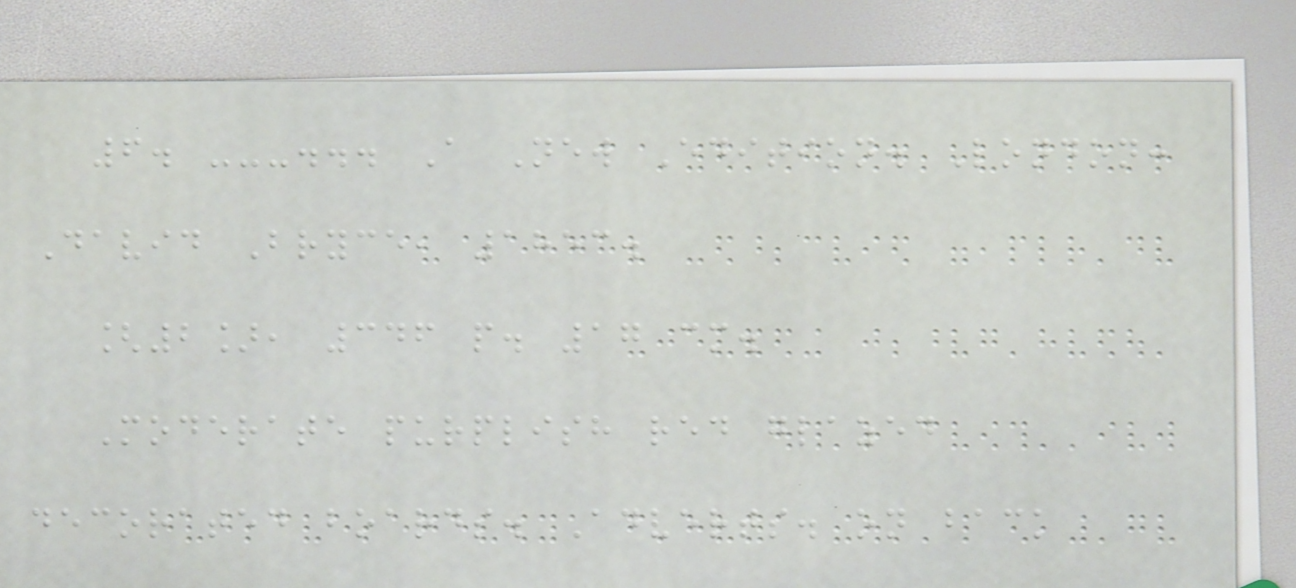6. ---... A New Edition. London:
David Bryce, 1853.
[2], 346 p. 17 cm.
Moderate purplish red glazed
decorated boards. Adverts. on back
